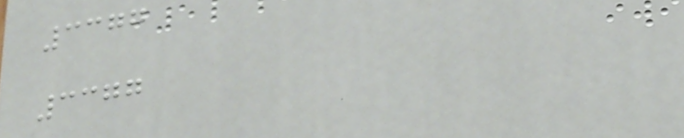3377
3377
